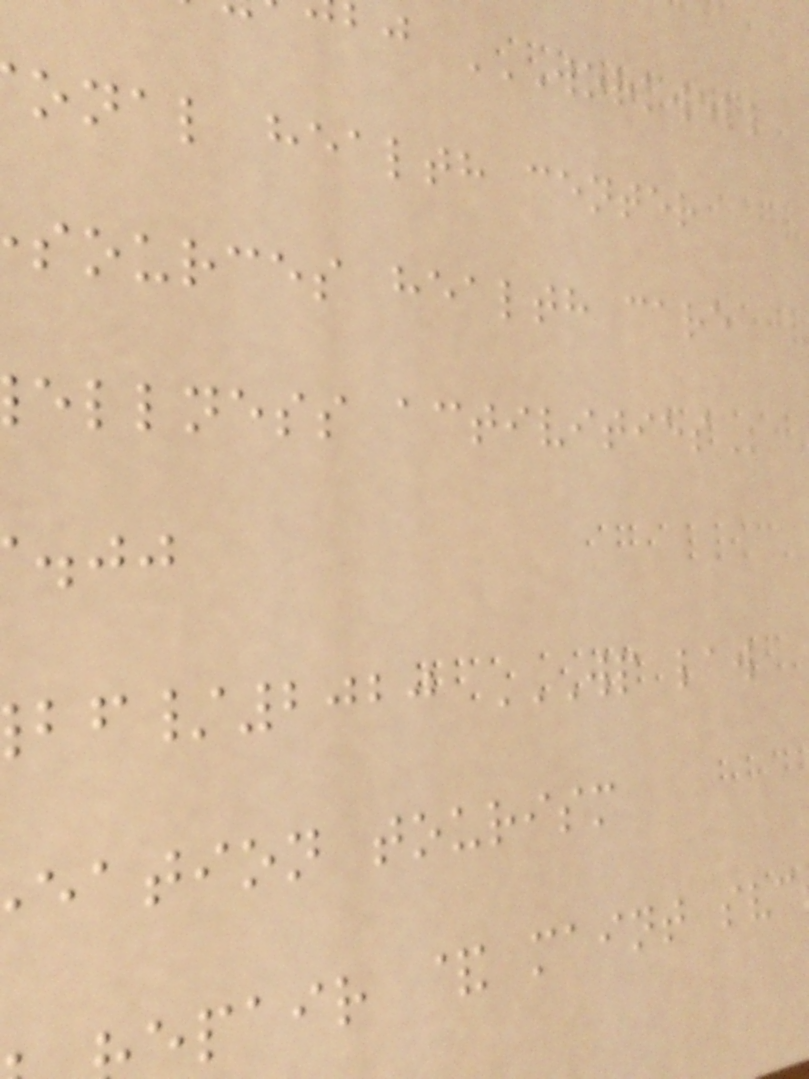onal health center
sources health care
ellness
eation tourism
epair & maint
